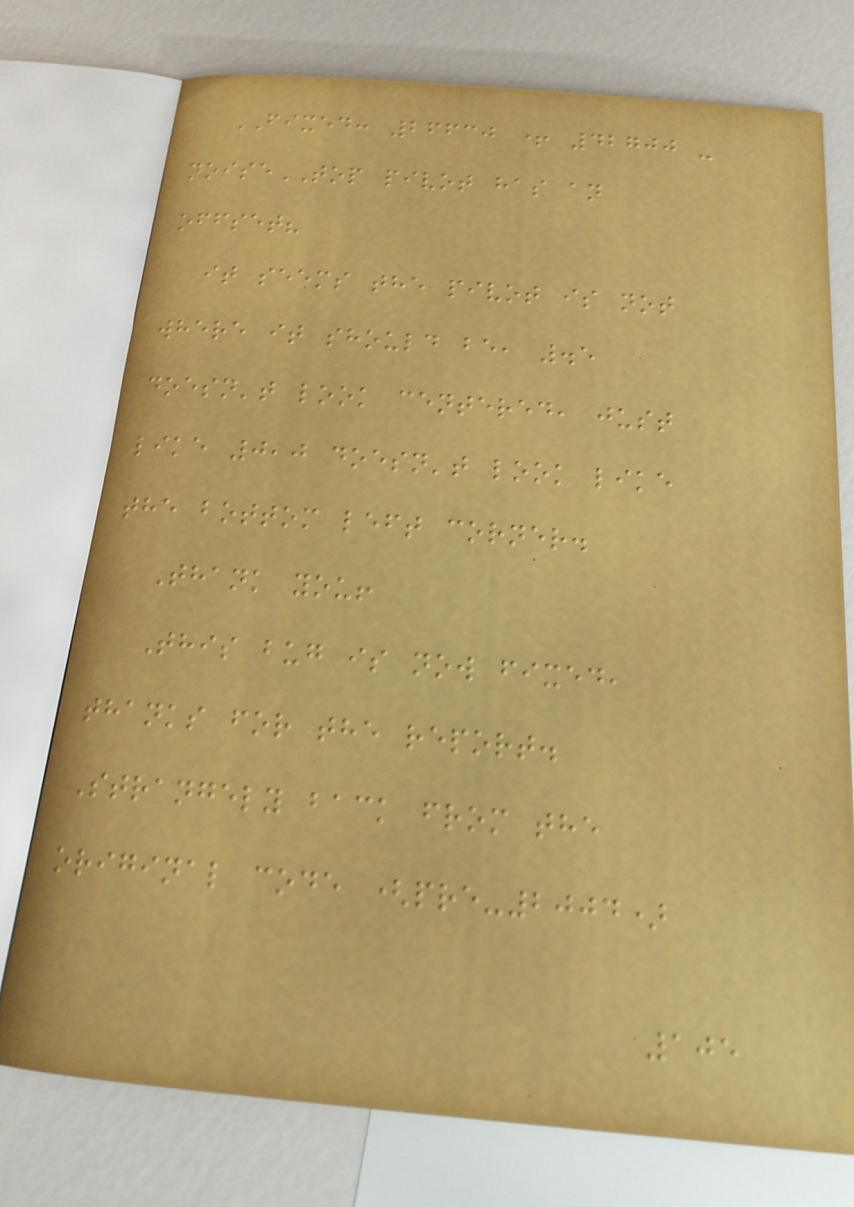FIXED: 26630 + 42700 -
noiseTOP pivot has an
offset?
it seems the pivot is not
where it should be, .5
doesn't look centered, just
like 0,0 doesn't look like
the bottom left corner.
Thank you!
This bug is now fixed,
thanks for the report.
Strangely back from the
original code (pre-2004)
105
